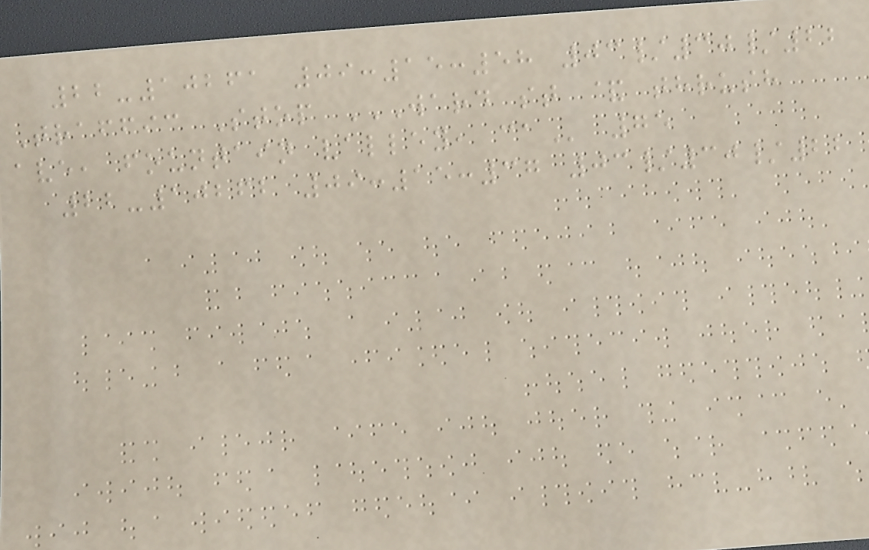22-10261 09:15:58 03/30/22
Traffic Stop WARD ST & THRUSH
AVE, FOUNTAIN VALLEY, CA 75
22-10262 09:15:37 03/30/22
